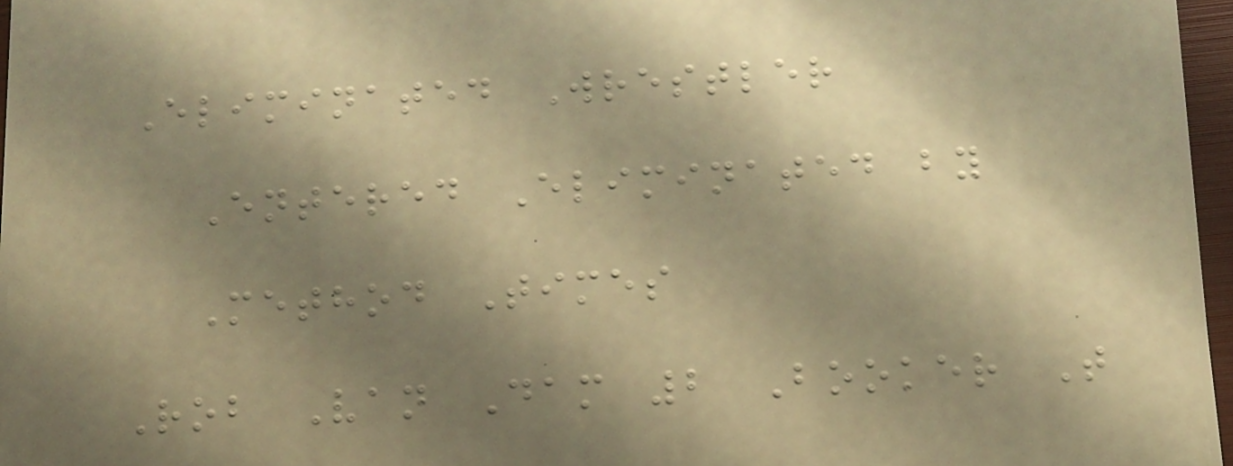Eliminated Wrestler
Entered Eliminated by
Method Times
Rob Van Dam 2 Booker T
